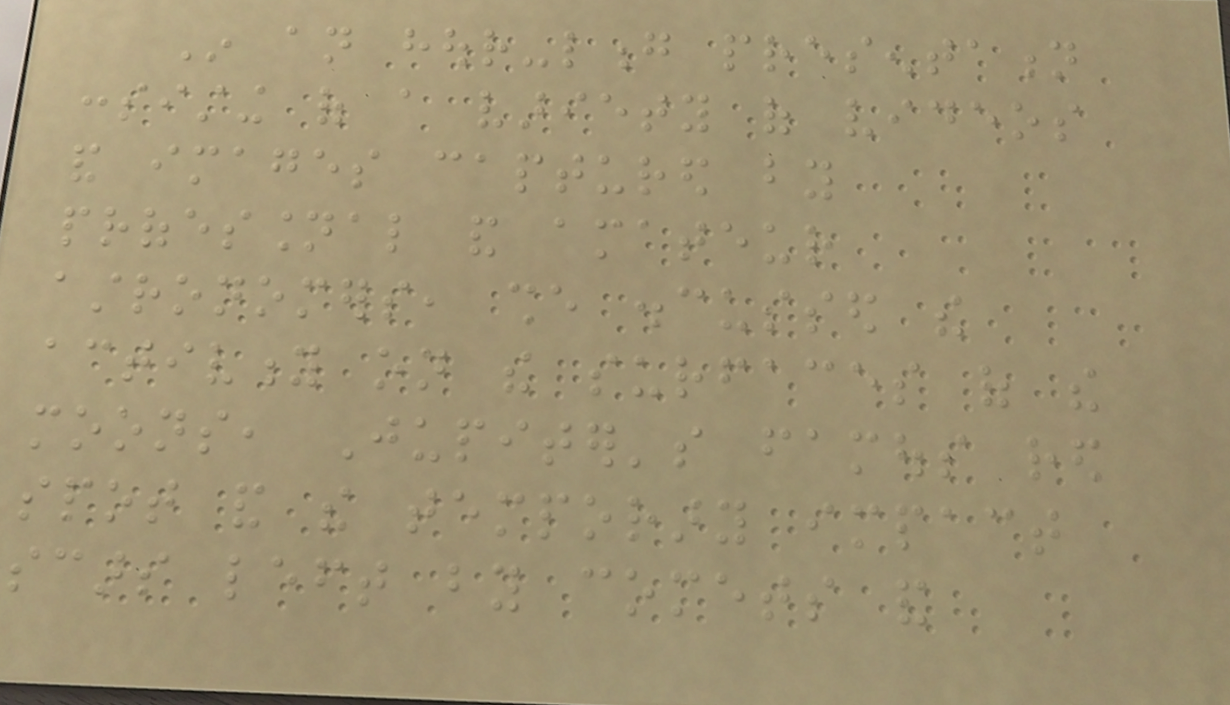In an hour-long presentation
consisting of a variety of videos
and images captured by
professional and amateur
astronomers, she discussed the
activity on the surfaces of the
moons, Jupiter's famous red
spot and the temporary impact
scars left by comets and
